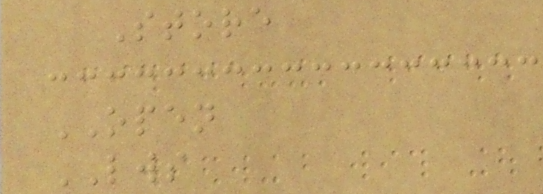Store
OPEN
LWS
